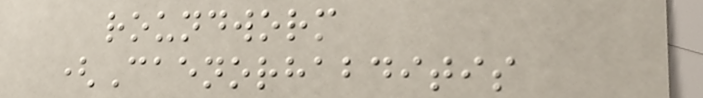roundworm
(Caenorhabditis
